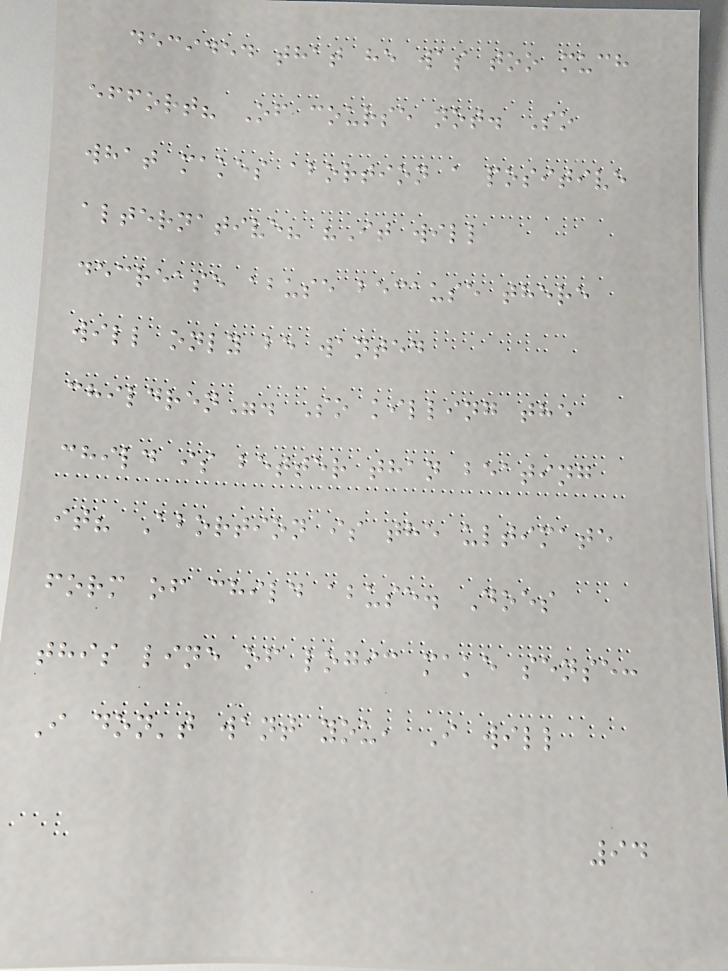decided that he was too much
effort? Of course not. So
what makes abortion a positive
alternative? "It will
decrease abuse because there
will only be wanted
children". So killing the
child is better than beating
it? Abortion is the ultimate
form of child abuse. Does
this line of logic make sense:
I don't want you, I will
94
